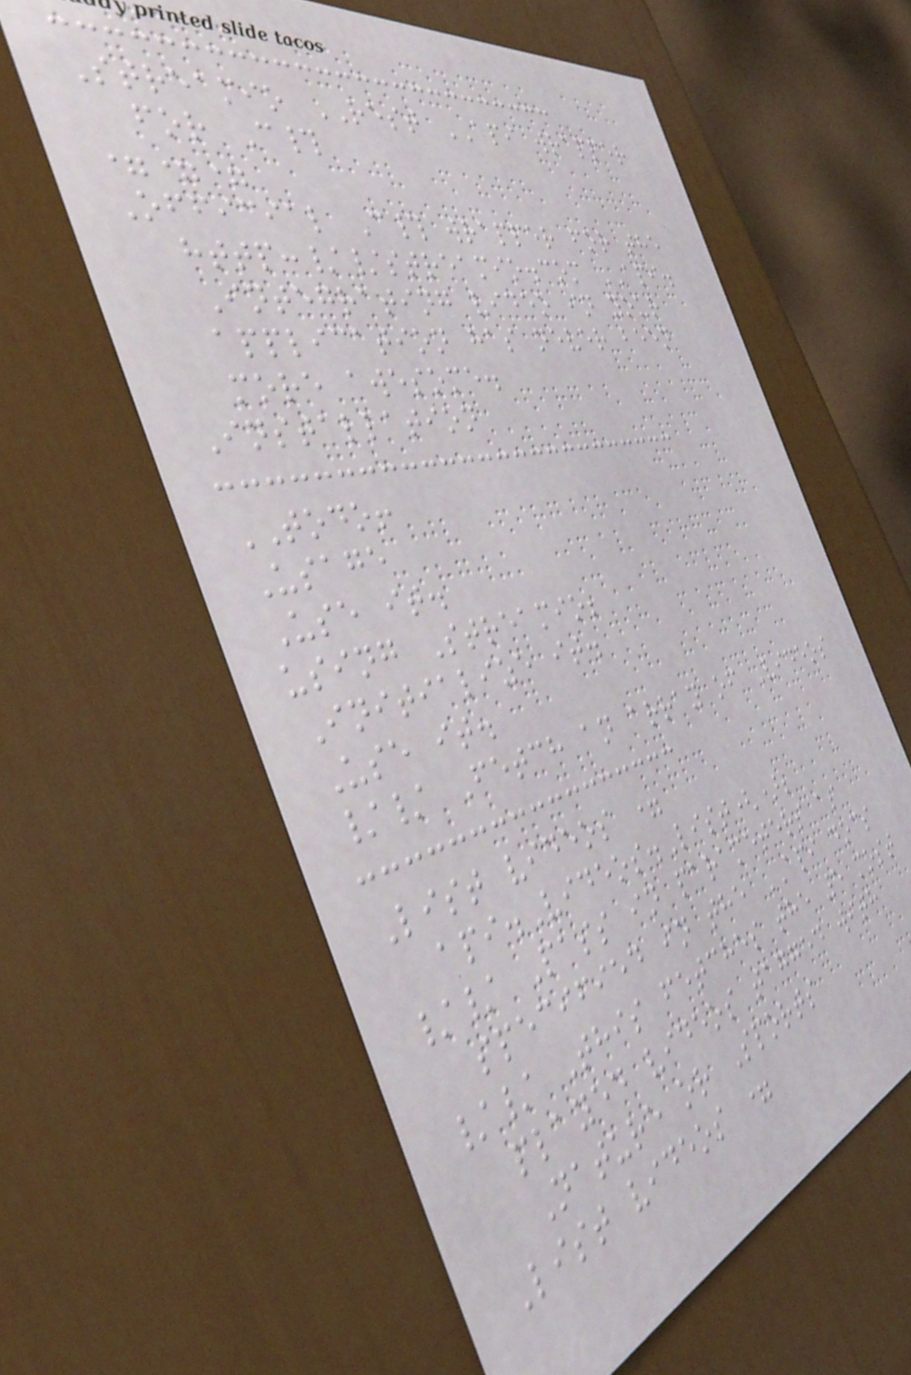Streamio REST API wrapper
for C#
===
Official C# wrapper for the
http://streamio.com API.
Integrating video in your
application has never been
more awesome.
Installation
TODO!
Usage
Use it.
using Streamio;
Initialize it.
Use it.
// Fetch an array of Videos
List videos =
api.Videos.List();
// Pass in parameters as
specified in the API docs
// This fetches the 5 most
played videos tagged with
Nature or Sports
List videos =
